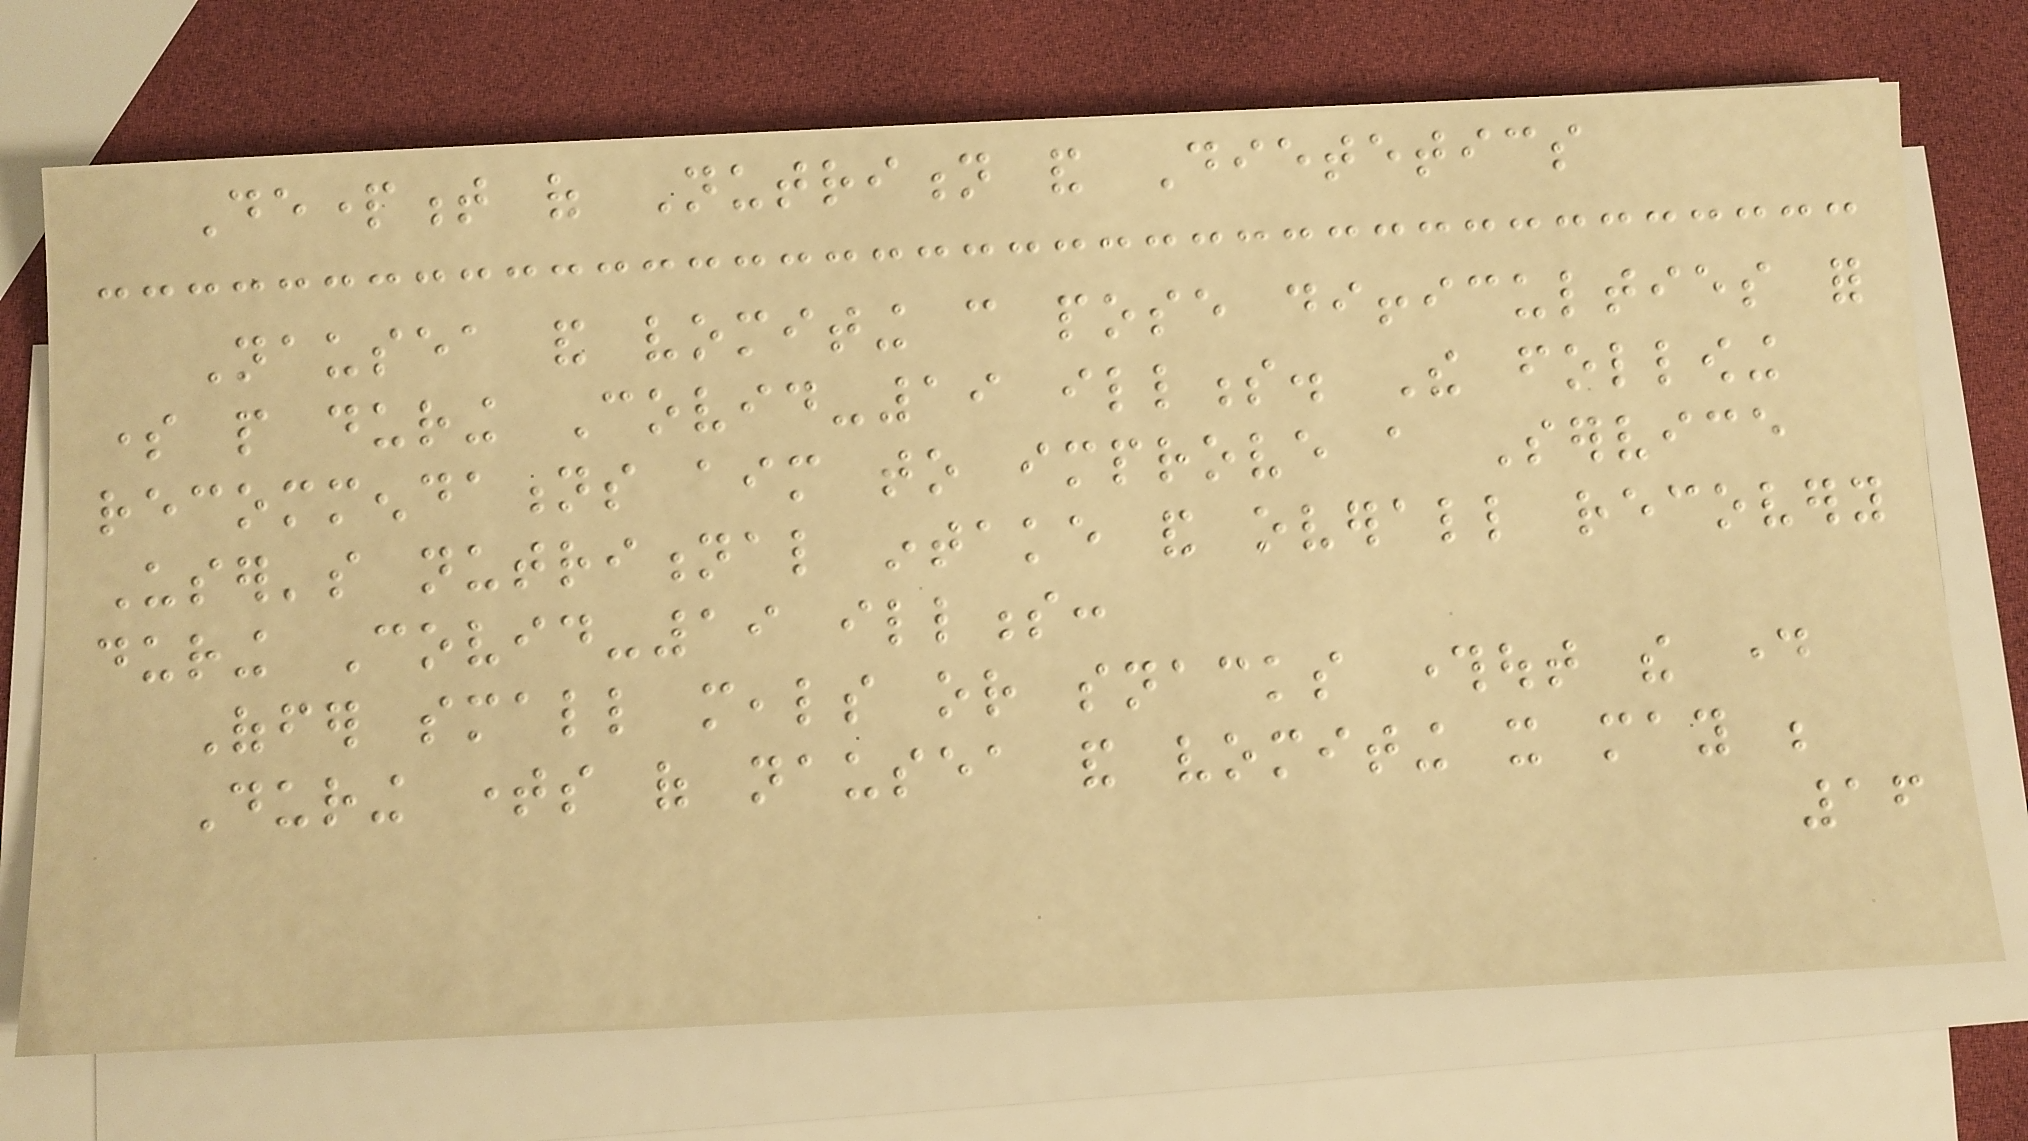Department of Nutrition and Dietetics
Nausea and vomiting can pose difficulties for
some people during Covid-19 illness. The following
recommendations aim to improve a Service
User's nutritional intake and overall recovery
during Covid-19 illness:
Offer small meals or snacks throughout the day
During times of nausea and vomiting it may be
16
